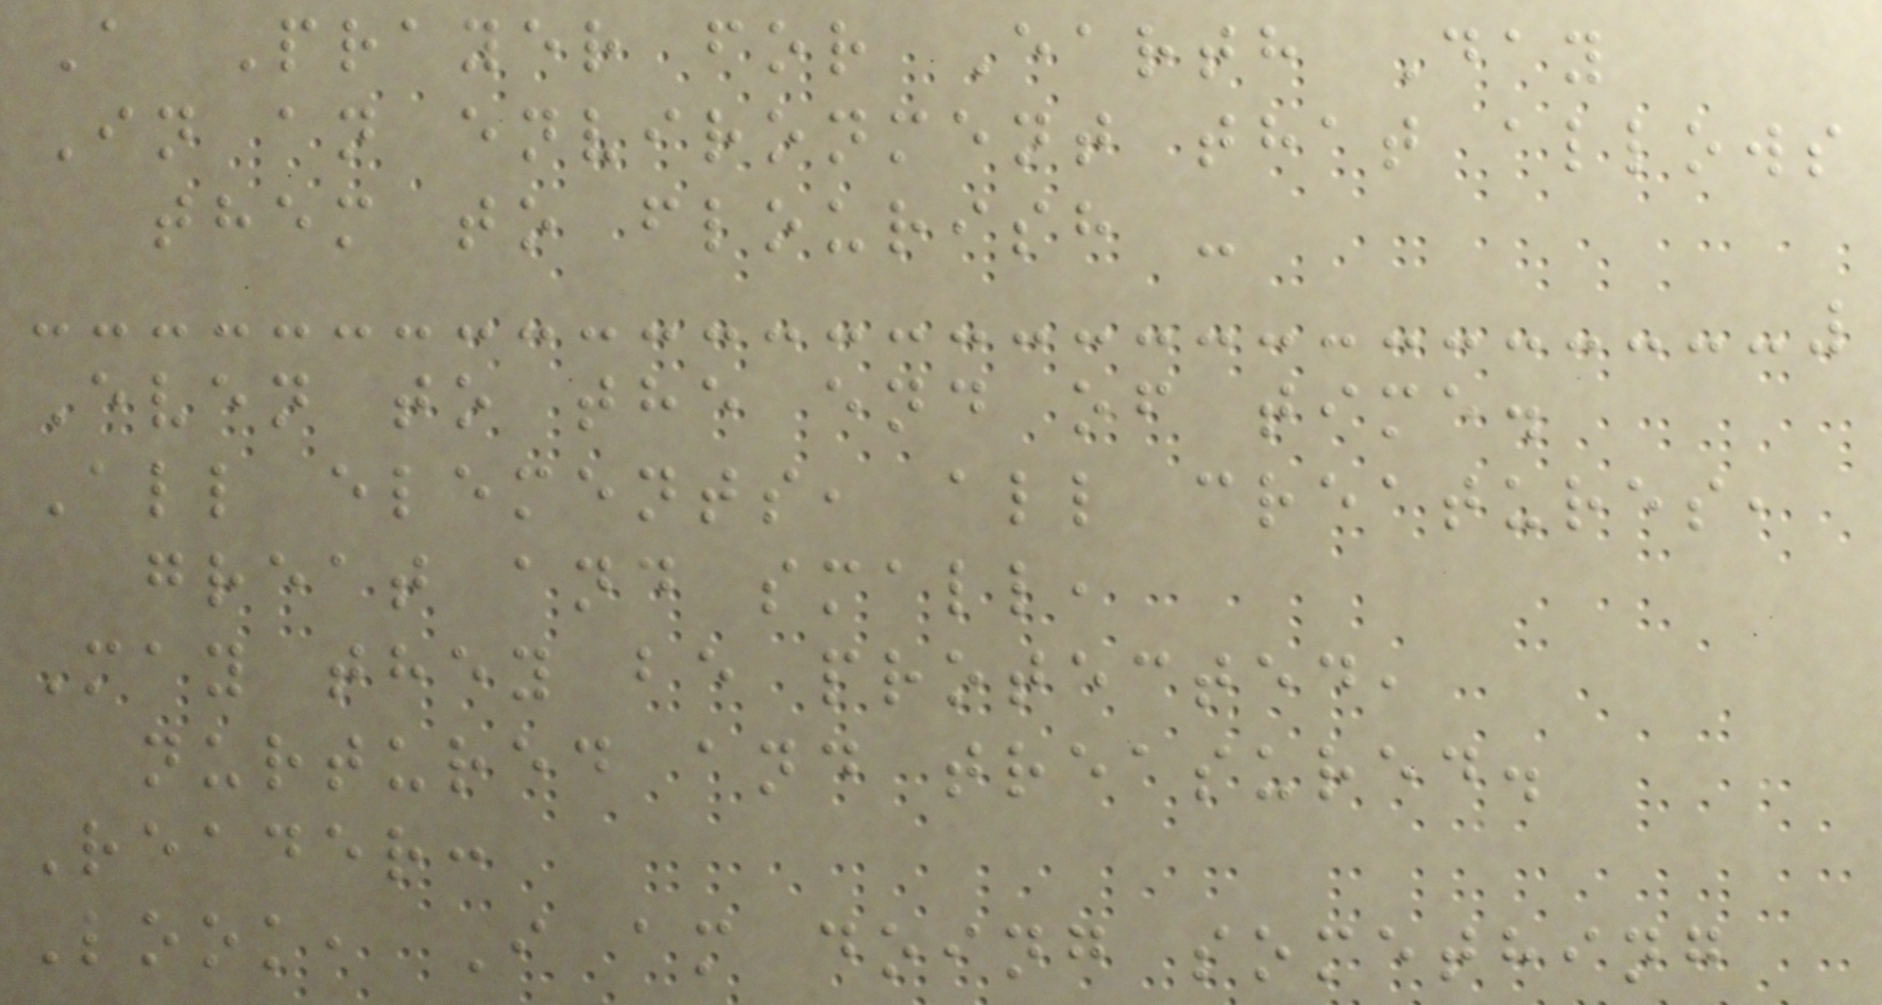A Prayer for Earth Day
In an environment that allows
them to flourish -
Even to the end of time.
All elements, all creatures,
great and small,
May they be protected,
nurtured and treasured.
Reader:
Look, I am doing something
